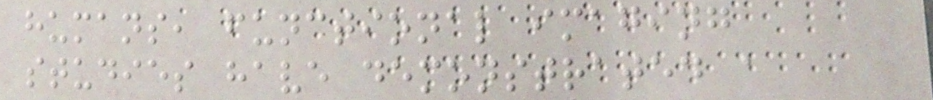humans, functional imaging
studies have demonstrated a
